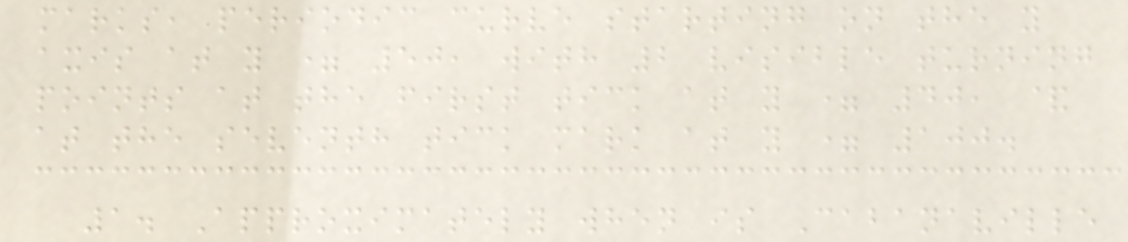marks, periodic curve starting on the y
axis at y = 50, with 2 visible turning
points at the first tick at y = 40, &
at the seventh tick mark at y = 100.
1. Approximately when is Cabanaville
